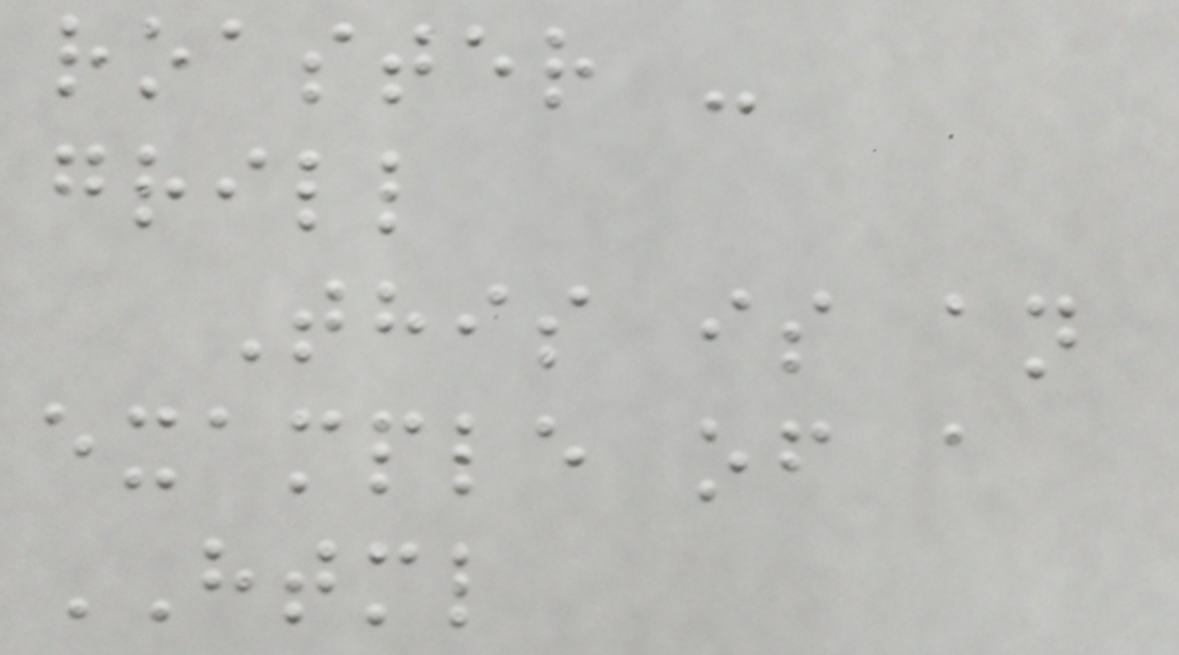roaster -
grill
This is an
example of a
HTML
